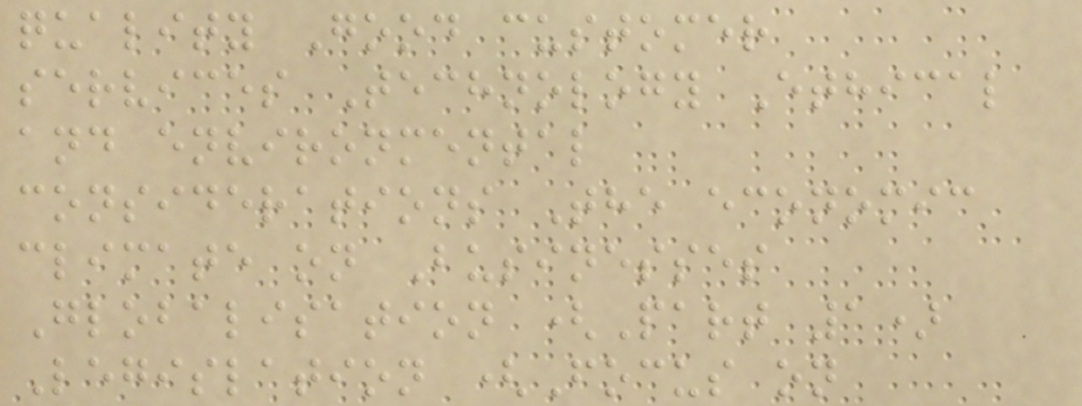quality Good customer
services Technology Ethical
and environmental
considerations The economic
climate on Businesses
Globalisation (Part 1)
Legislation (Focus on
